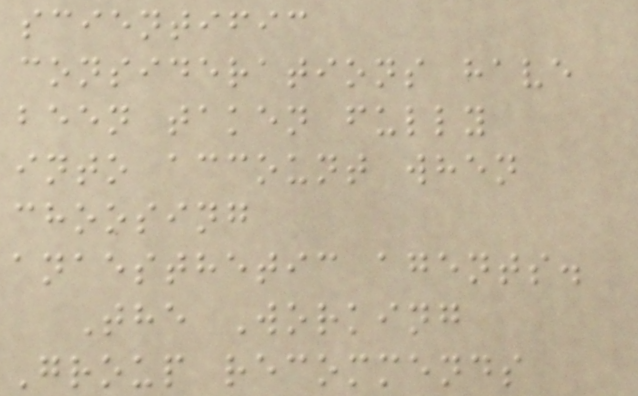scientific
considerations have
been taken fully
into account when
choosing
anaesthetic agents.
The Working
Group recommends
